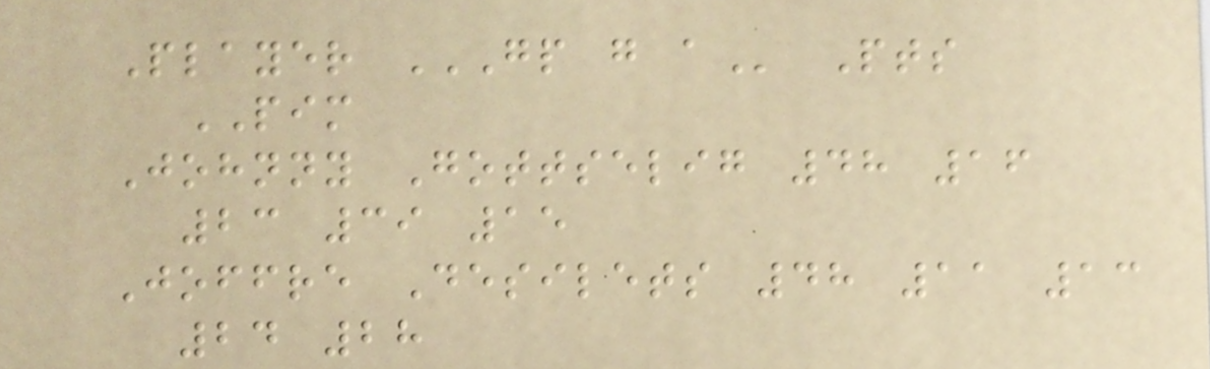Player GP G A Pts
PIM
Johnny Gottselig 48 16
23 39 15
Joffre Desilets 48 11 13
24 28
